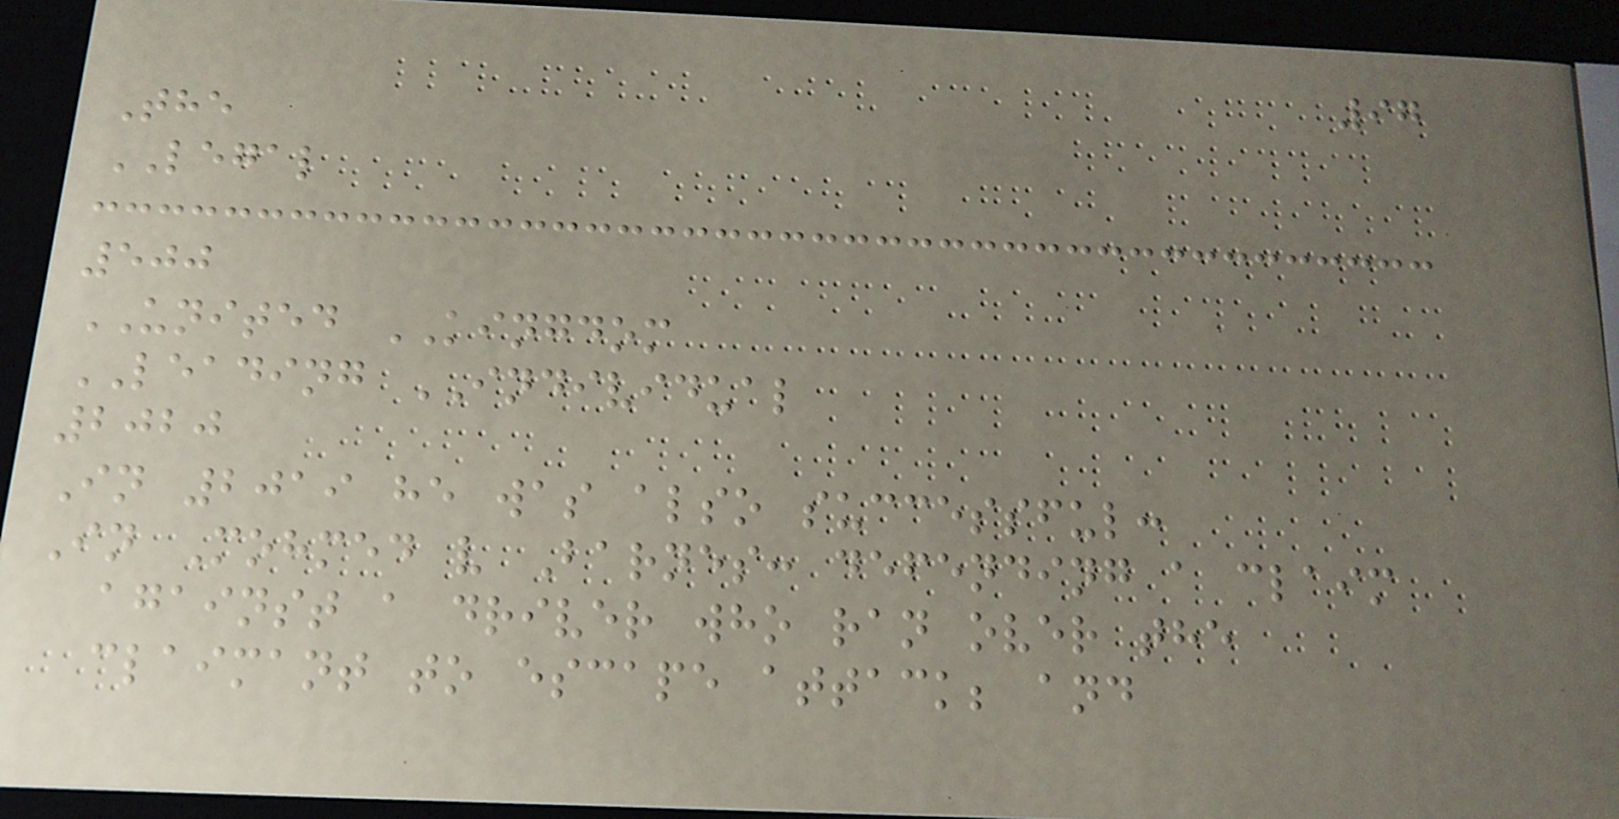97
The
LEGAL
500
UNITED KINGDOM
LEADING INDIVIDUAL
2020
In 2019 he was also successful:
In Mohmed v Barnes: defending a claim
against a driver who ran over the
claimant to escape attack; and
